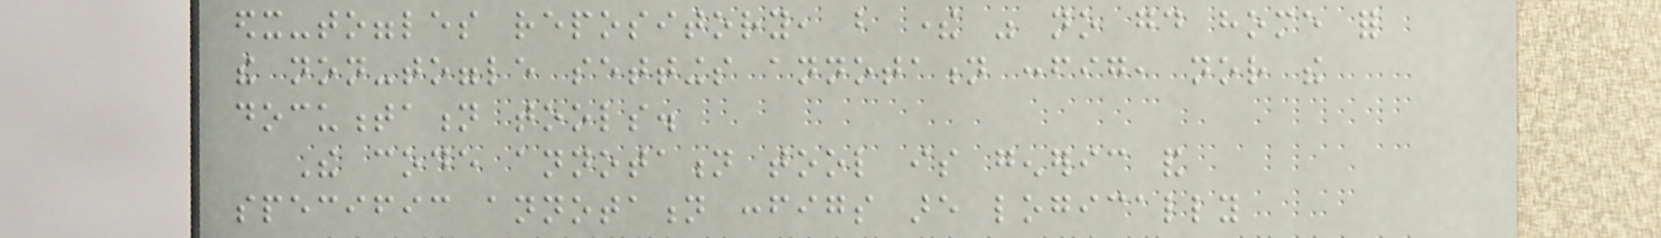edx-toggles repository, but there was no good home for
the non-toggle settings annotation config, nor the
documentation tools.
The code annotation tool is generic and
specific annotation configs are logically
